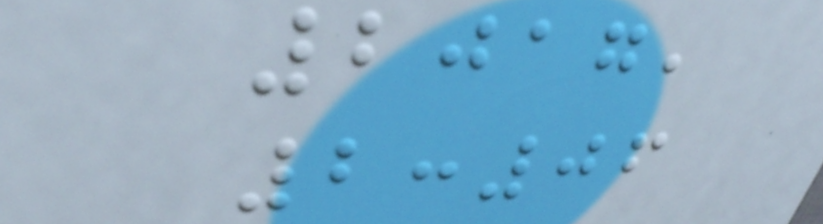2017,
2:06
